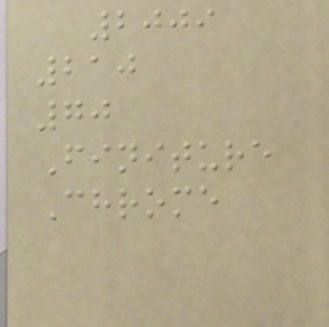2009
210
70
Finiture
Chrome
